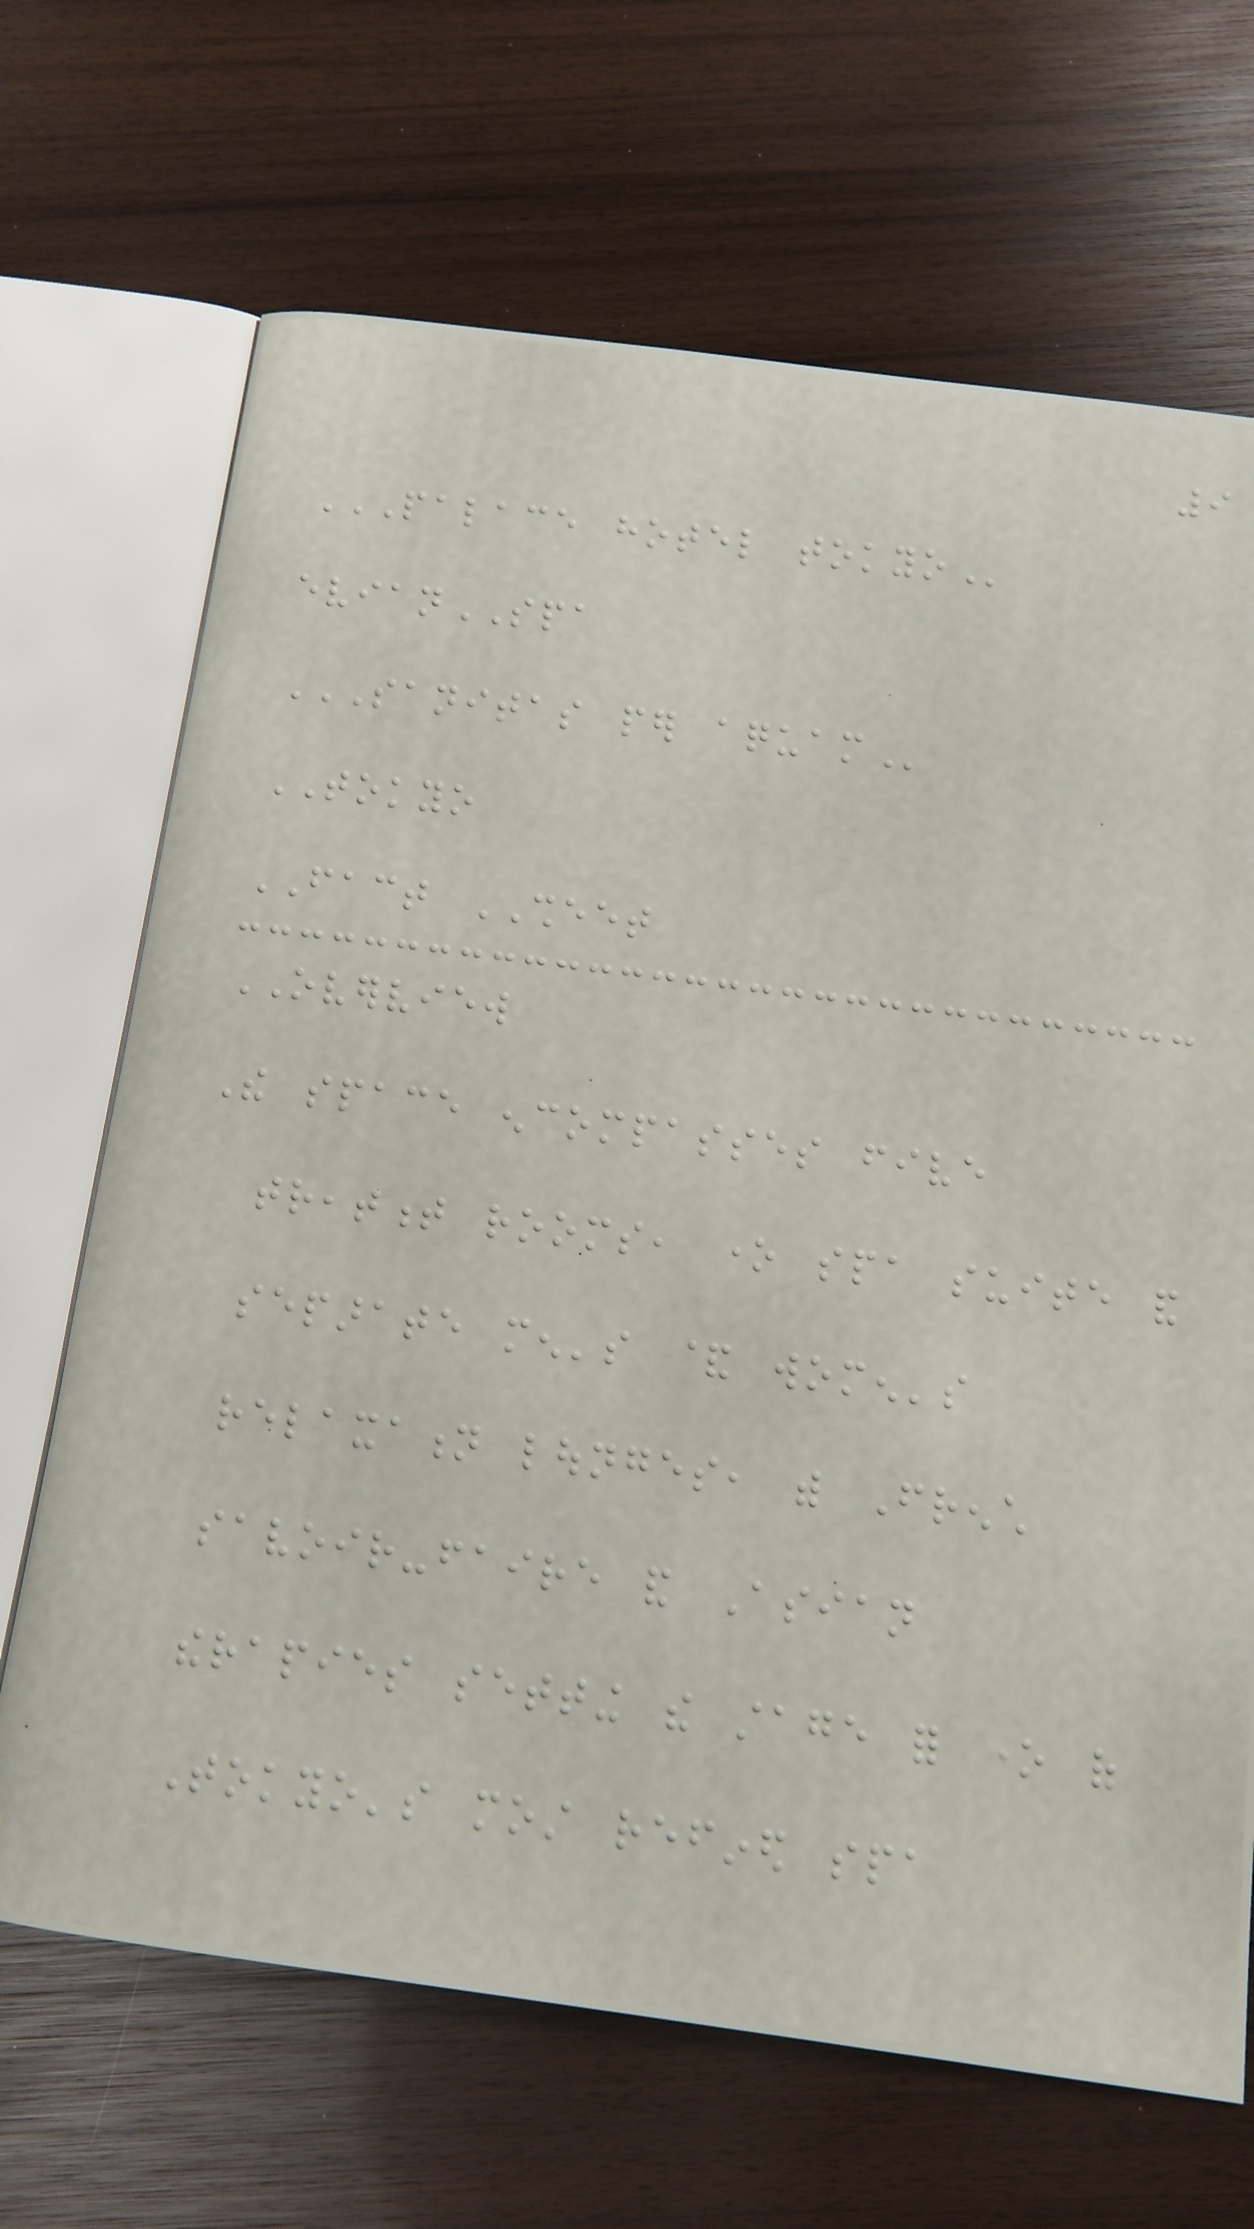9
PALACE HOTEL TOKYO
evianSPA
SANITAS PER AQUAM
TOKYO
FACT SHEET
OVERVIEW
The space encompasses five
treatment rooms, one spa suite and
separate men's & women's
relaxation lounges, with French
savoir-faire and Asian
therapies setting the stage for one of
Tokyo's most refined spa
